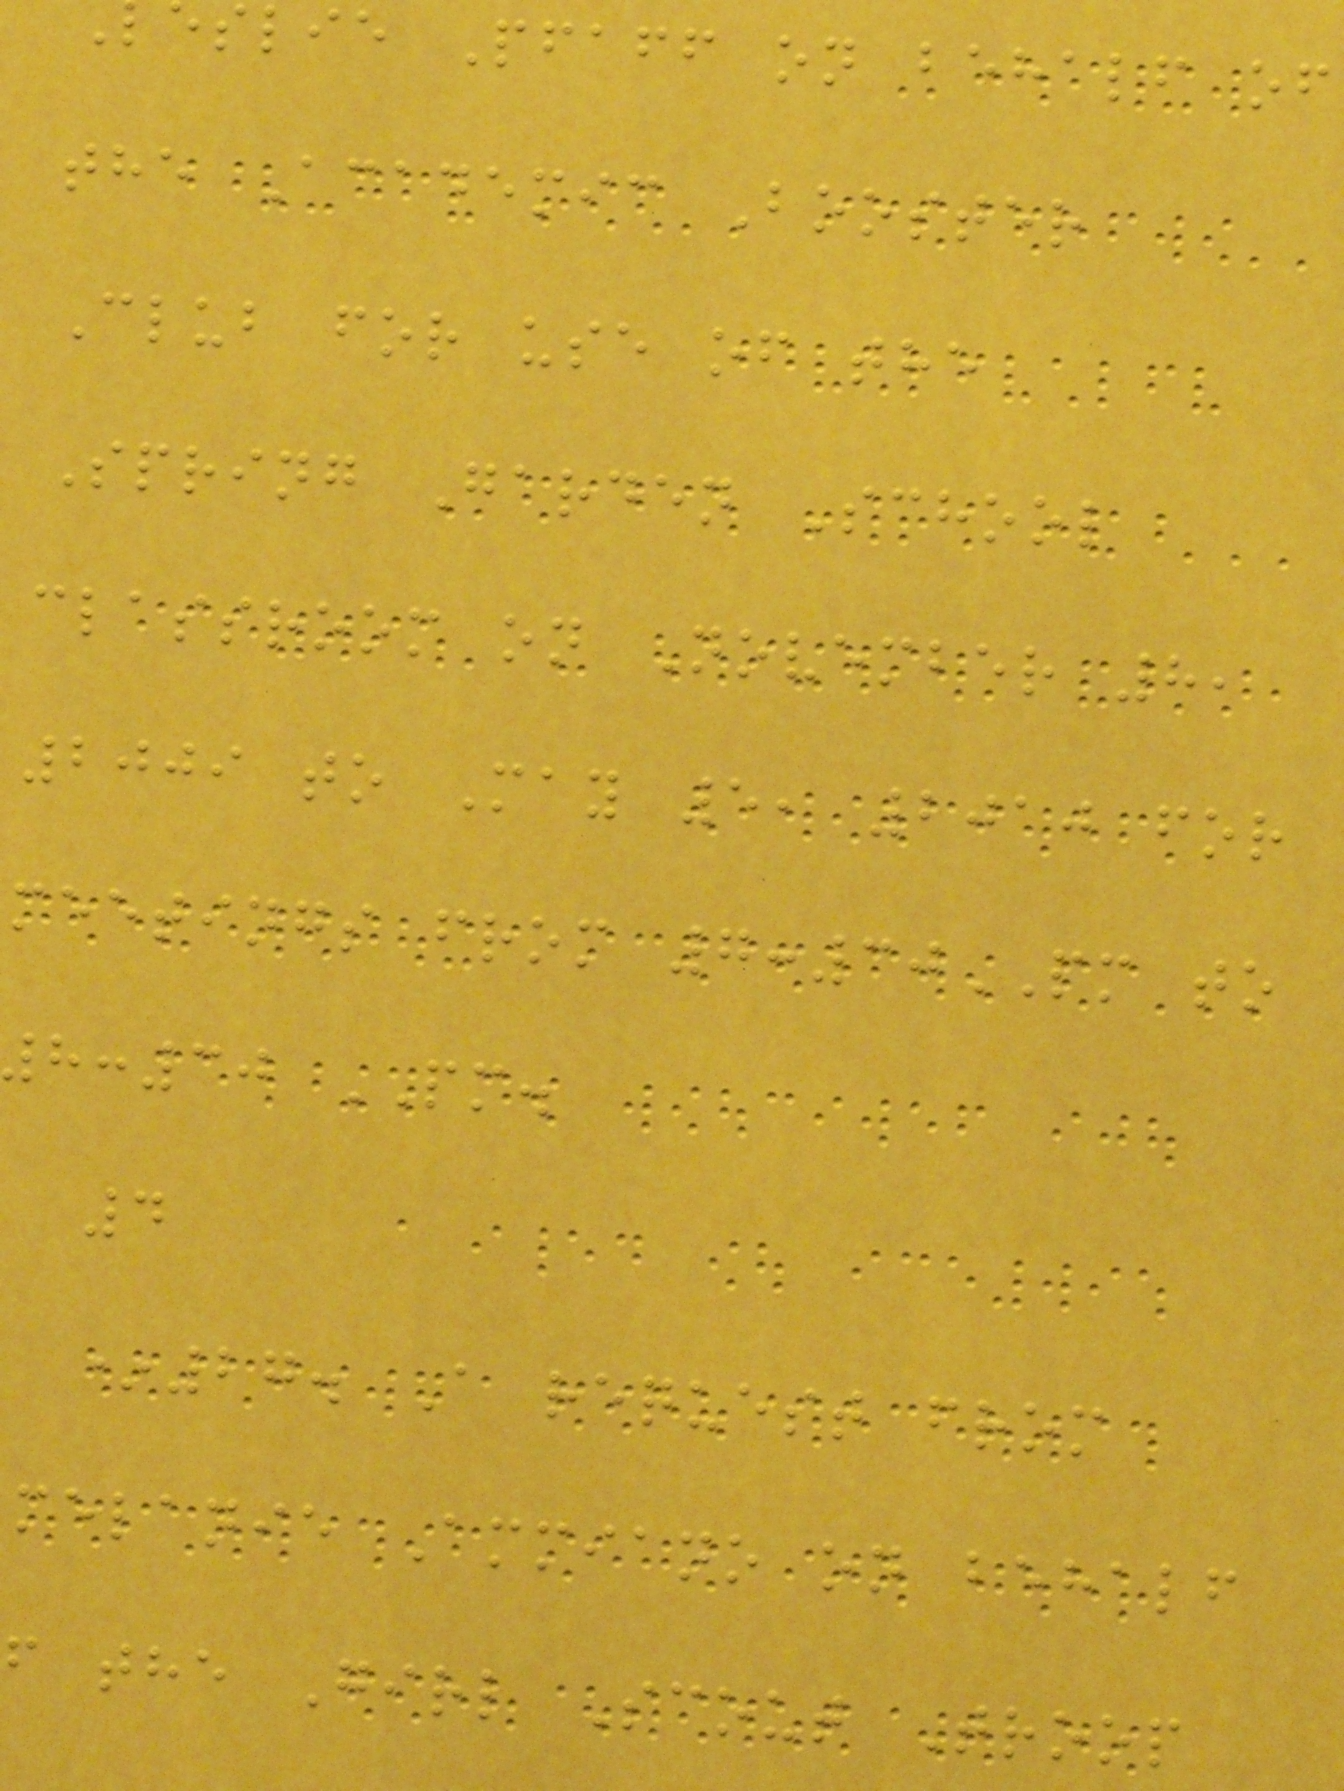slie Pfaff on behalf of
the Academic Booster
Club for use of the
Spring Garden School
classroom on November 8,
2009 to May 5, 2010 for
meetings from 7:30PM to
:30 PM.
4
*27. A request from
melanie Ammiano on behalf
f the Girl Scout Troop
